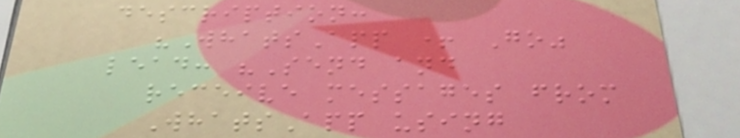description:
"WhatsApp + Go"
lead: "Send and
receive messages from
WhatsApp using
